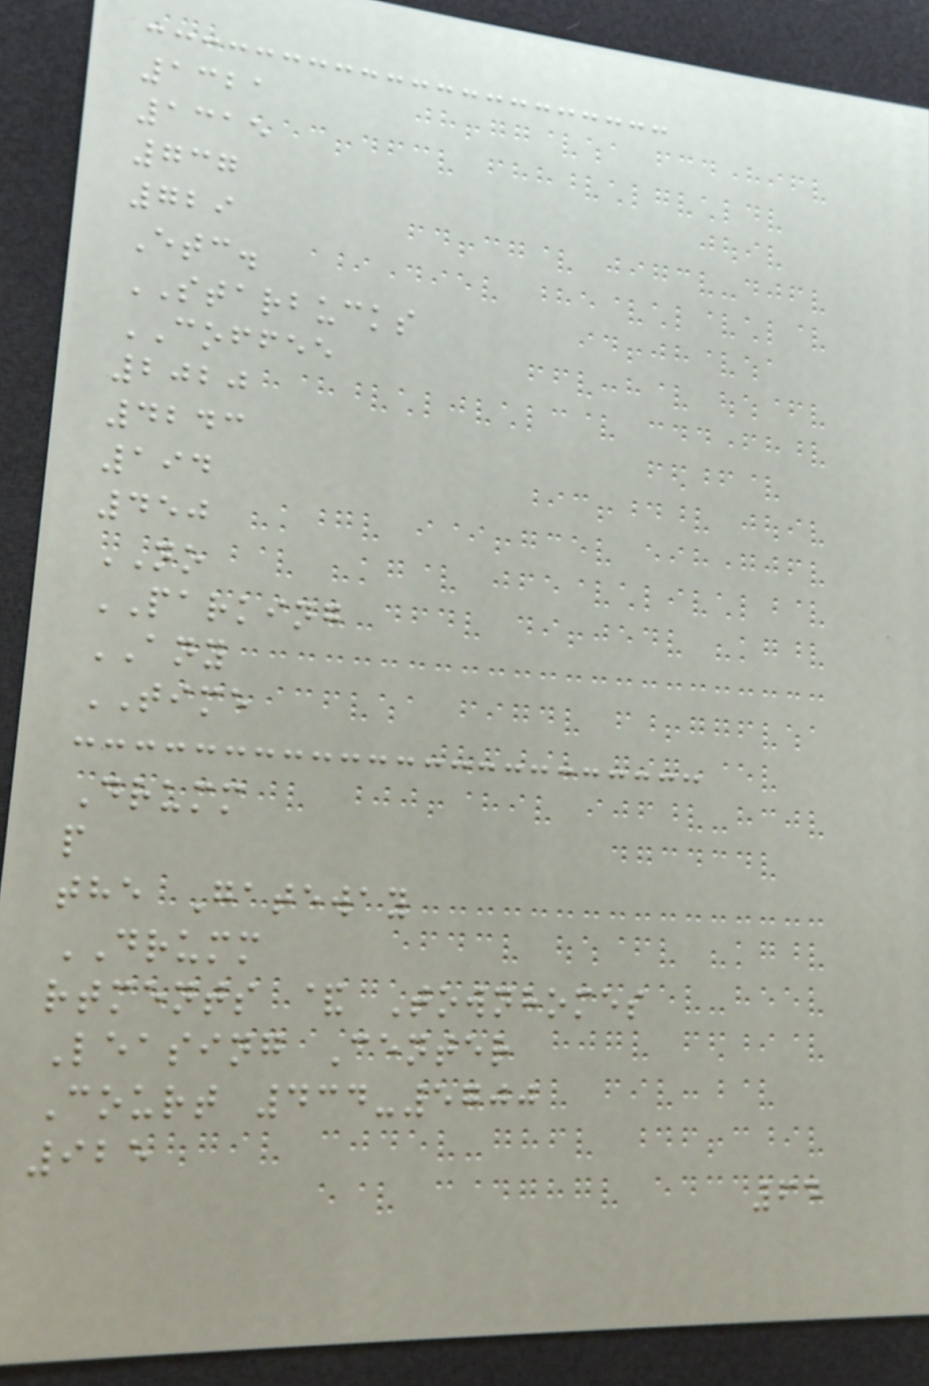1321
1315
737
729
Etc.
STARBUCKS
COFFEE
2020
4243
194
450
NO
PARKING
ANY
TIME
Drumm
p
the Gateway
DRUMM
rtments & Townhomes
Leasing Center
Court 434-5700
925
64
